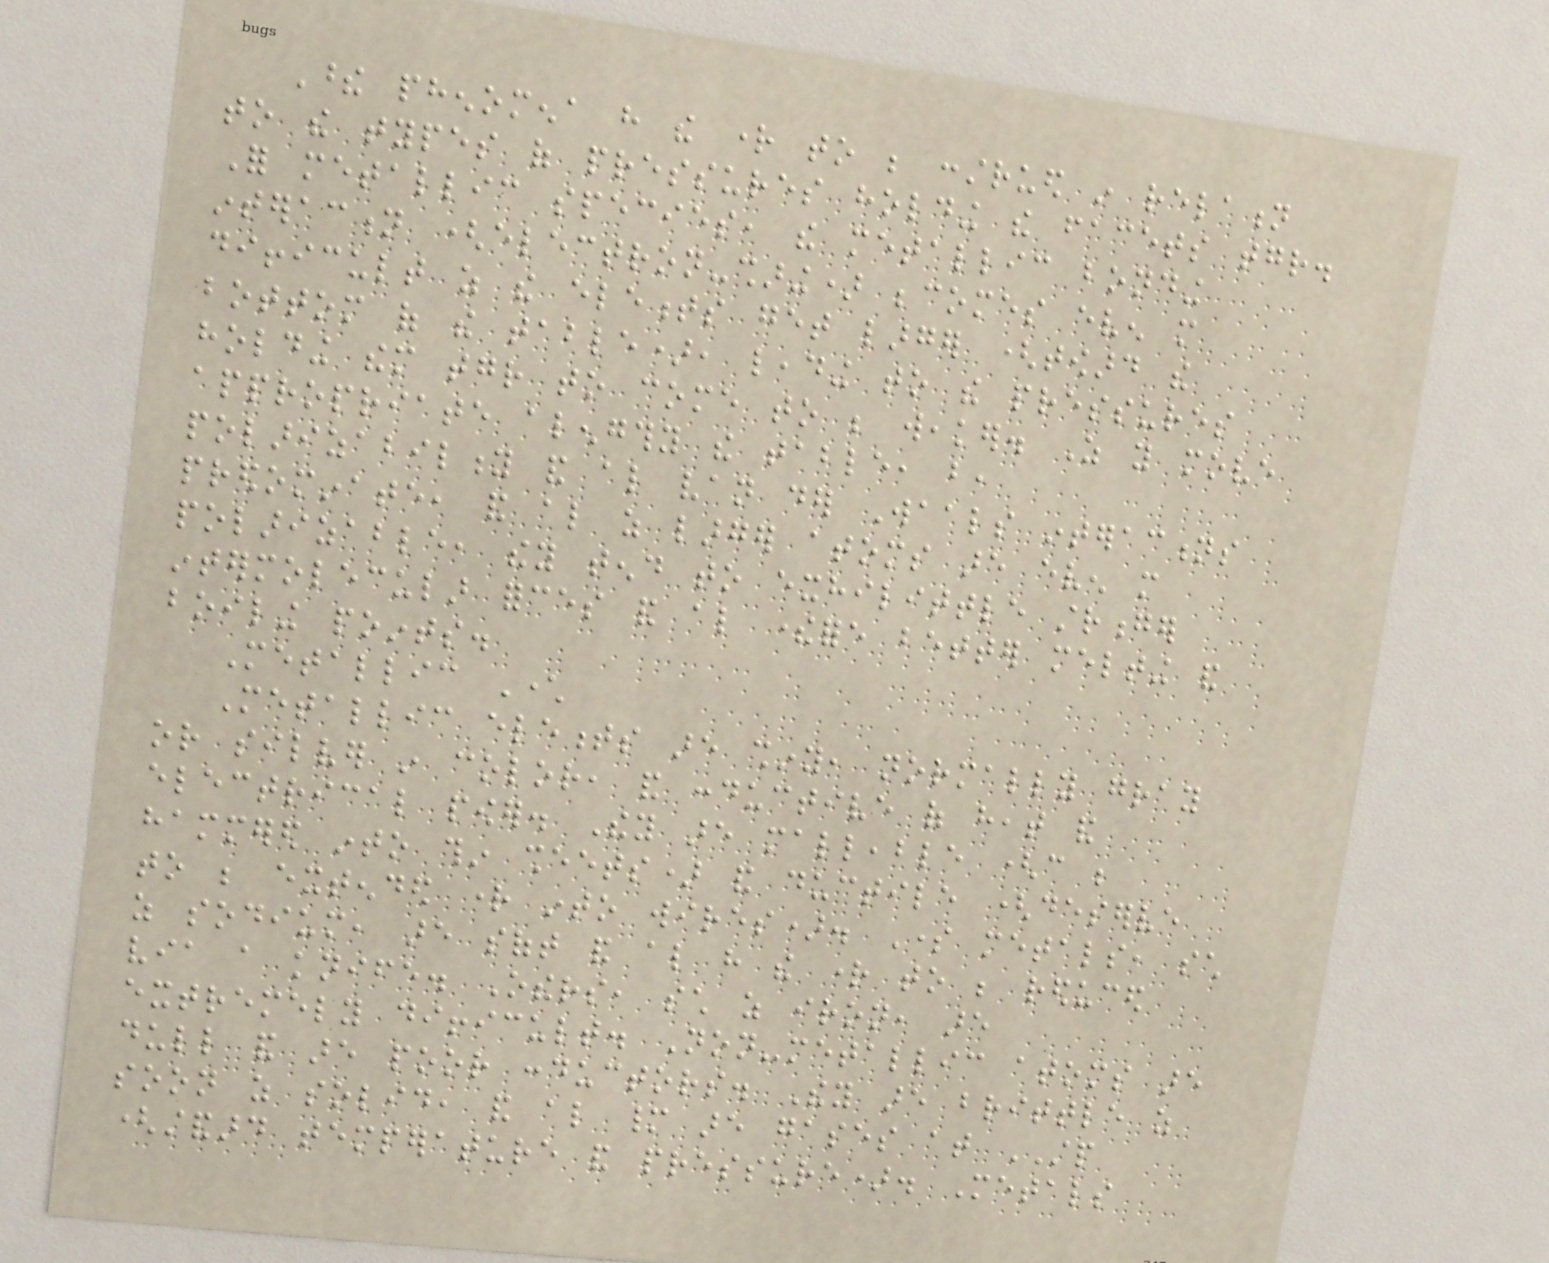These phenomena have the right to be construed in relation
to the types of pressures holding the facets together.
For metallic species, the metallic bonding
interaction (electron-sharing) becomes even more
difficult as the elements get larger (toward the
bottom of the table), leading to the pressures
holding them together to come to be weaker. As you move
appropriate alengthy the table, but,
polarizability and also van der Waals interactions
predominate, and also as larger atoms are even more
polarizable, they tend to exhilittle stronger
intermolecular forces and also therefore better melting and
boiling points.
Metallic Character
Metallic elements are shiny, normally gray
or silver in color, and conductive of heat and
electrical power. They are malleable (can be
hammered into thin sheets) and ductile (deserve
to be extended right into wires). Some metals, such
as sodium, are soft and also have the right to be reduced
via a knife. Others, such as iron, are
extremely difficult. Non-metallic atoms are
dull and are poor conductors. They are brittle as
soon as solid, and also many are gases at STP
(standard temperature and pressure). Metals
